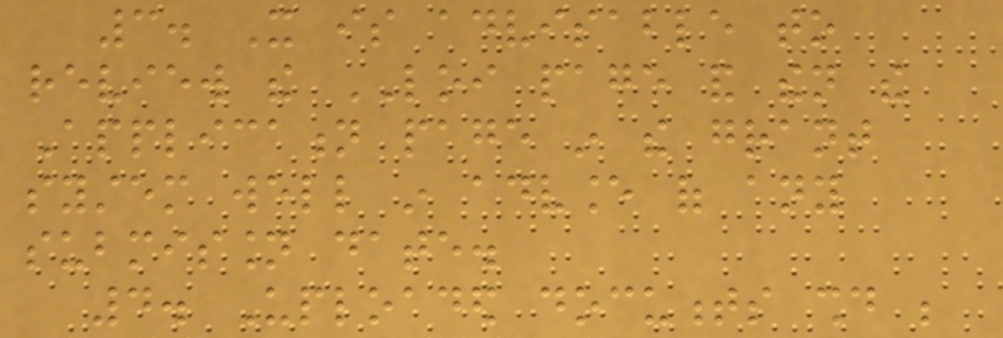3. It is advisable to
review the LOI page and then the
Application page in the grant
system well in advance of any
submission date.
4. Uploaded documents should be
